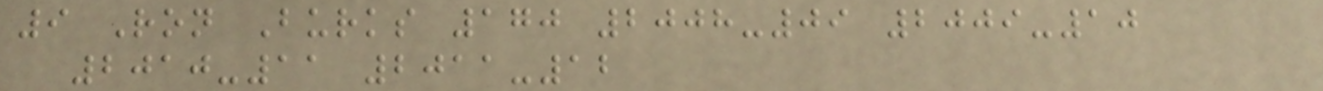9 Ron Burks 170 2008-09 2009-10
2010-11 2011-12
